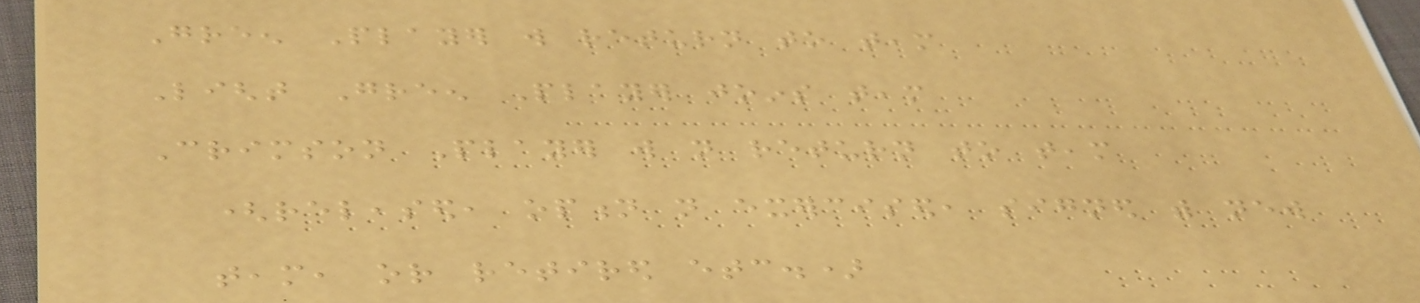Green Player will return to team
Light Green Player joins team
Crimson Player will not return to team
(released, option not exercised, signed with new
team, or retired etc.)
